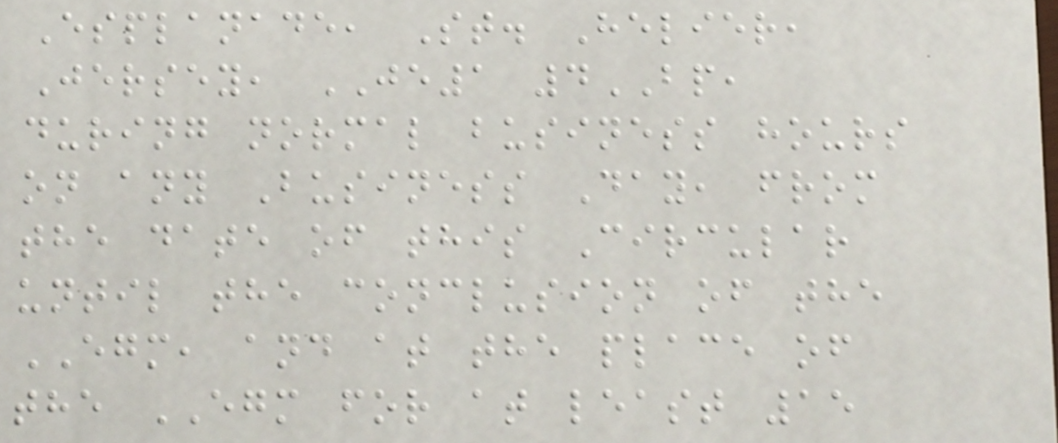Esplanade, St. Helier,
Jersey, JE1 4BP,
during normal business hours
on any Business Day, from
the date of this Circular
until the conclusion of the
EGM, and at the place of
the EGM for at least 15
